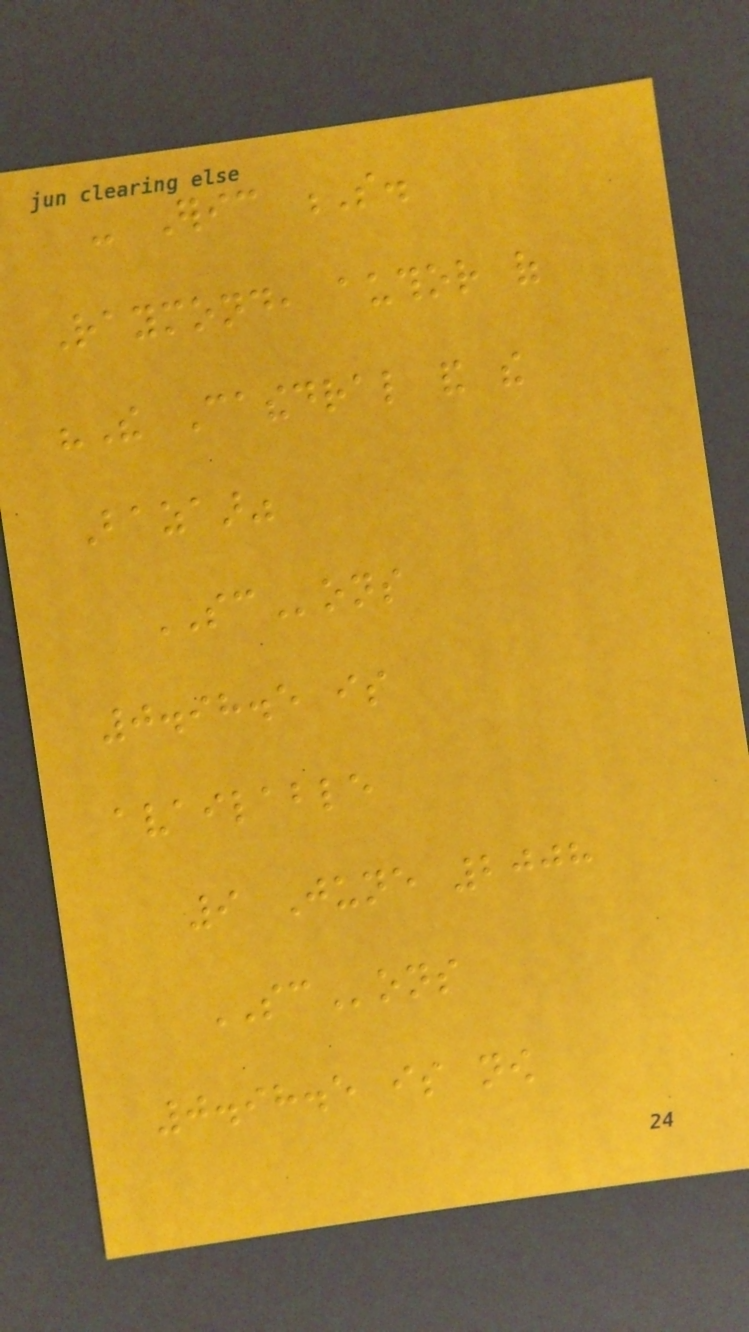- Eric S.
Raymond, author of
"The Cathedral and the
Bazaar"
SCons
0.98.5 is
available
9 June 2008
SCons
0.98.5 is now
